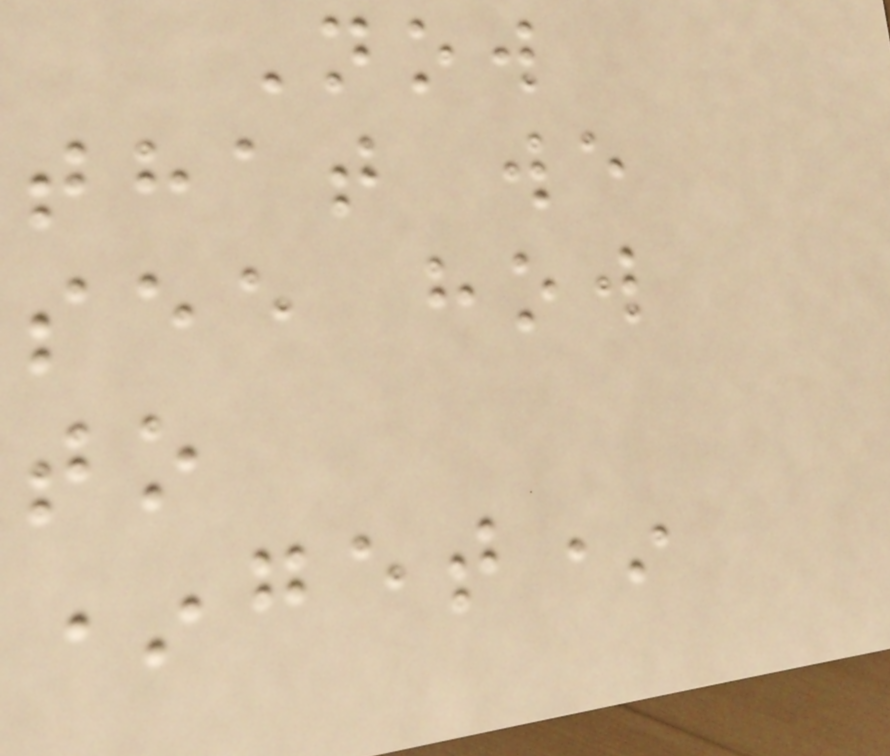Now
that we
see how
to
*get*
